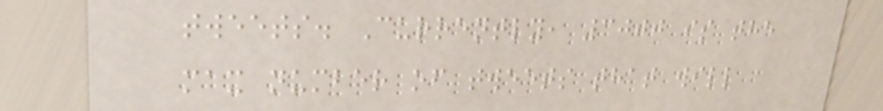tweets. Currently, 3000 is the
max number of tweets that will
